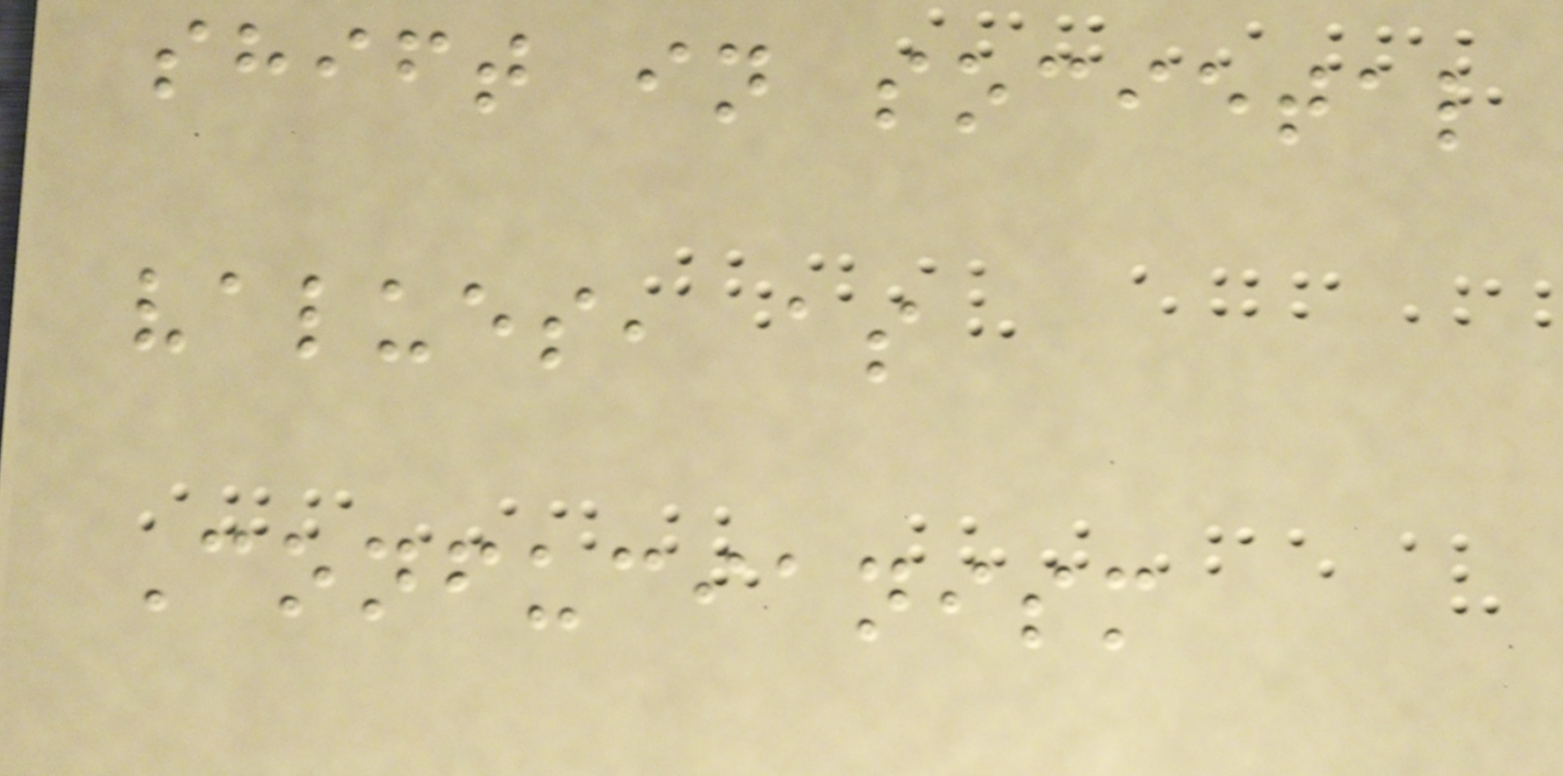shift in societal
values, as
Confucianism
